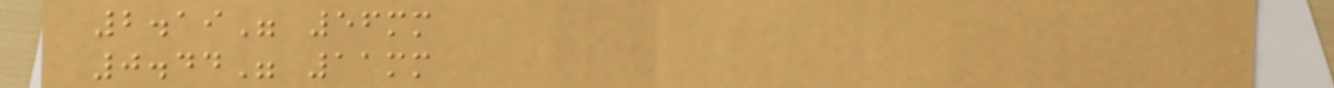2.19" 56mm
0.44" 11mm
